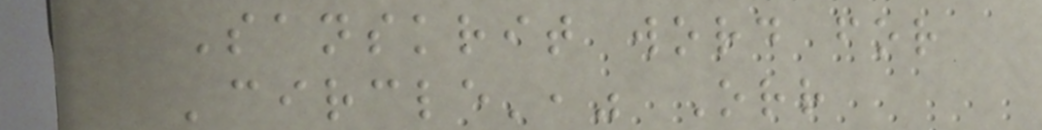Sanskrit word for
'circle'," Orr
